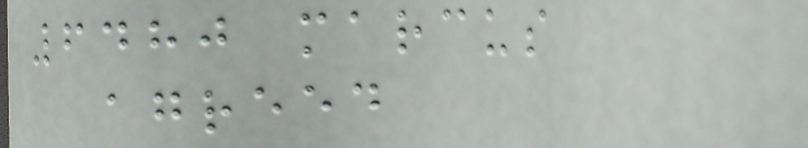6480 marcus
agreed
